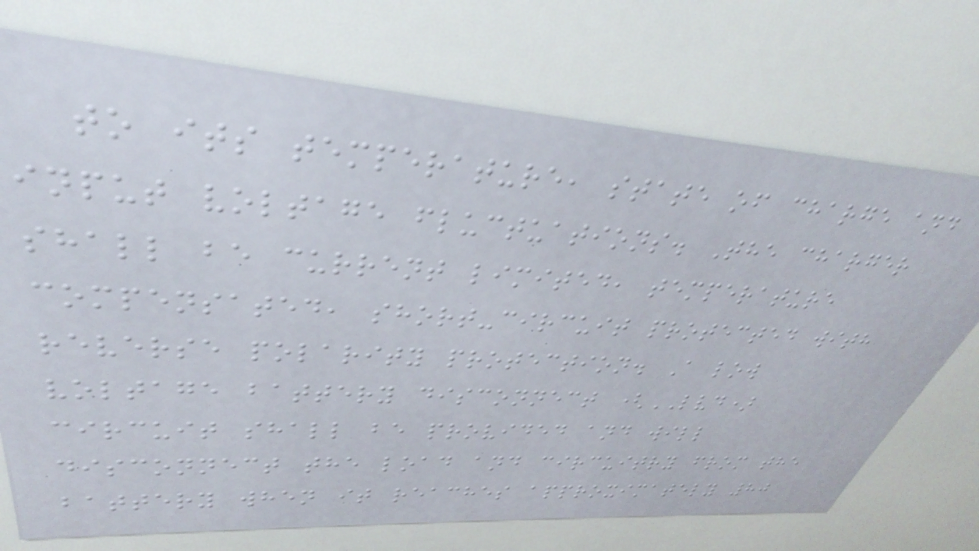to its temperature, state of charge and
input voltage fluctuations. The charger
shall be current limited, temperature
compensated, short-circuit protected with
reverse polarity protection. A low
voltage battery disconnect (LVD)
circuit shall be provided and will
disconnect the load and circuitry from the
battery when it reaches approximately 80
